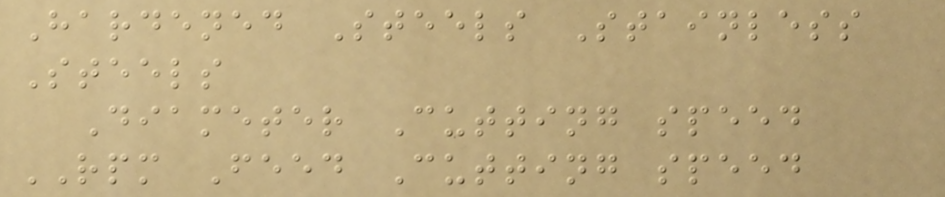Hardened Steels Stainless
Steels
Diameter Cutting speed
RPM Feed Cutting speed
